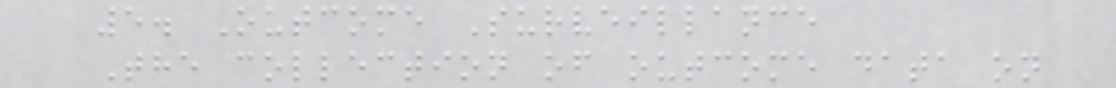5. Outcome Surveillance
The collection of outcome data on
